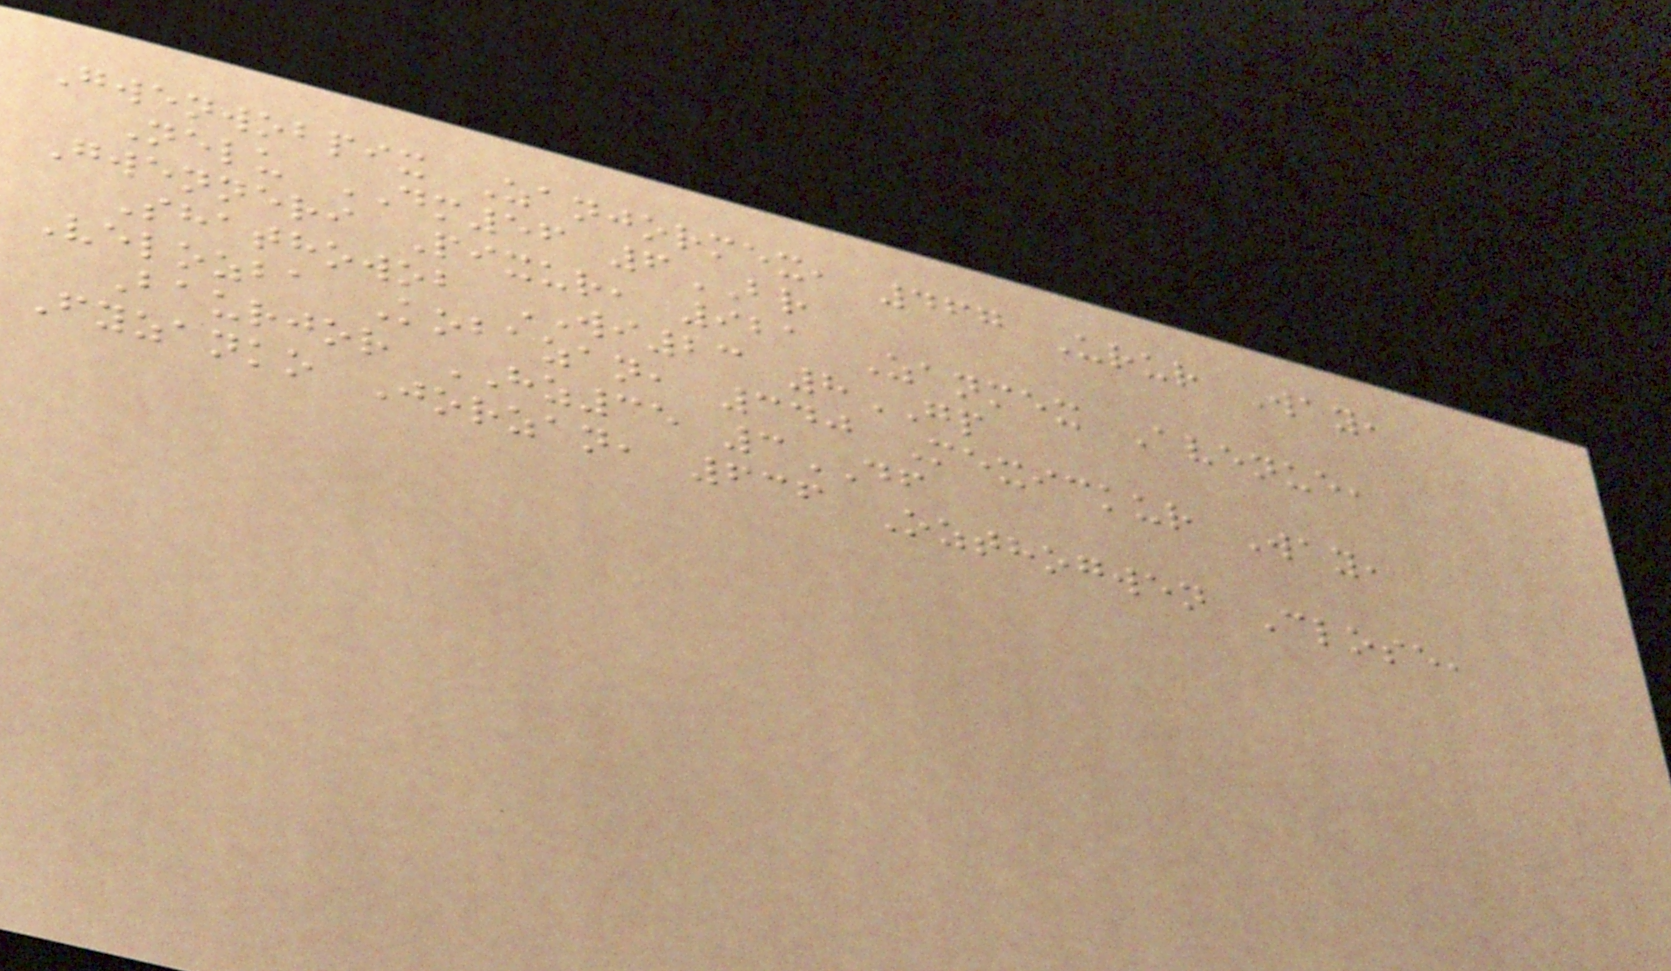Gwenwobpix Zanjormex, 467 Urur Way,
Nelu DM56 6BR
Gwenneri Pixur, 921 Zanmex Avenue,
Shathowob WI23 8GP
Velozba Kobazan, 340 Mexickur Way,
Baurjor HZ35 3DF
Fyzanko Jorzan, 636 Ozthogwen Close,
